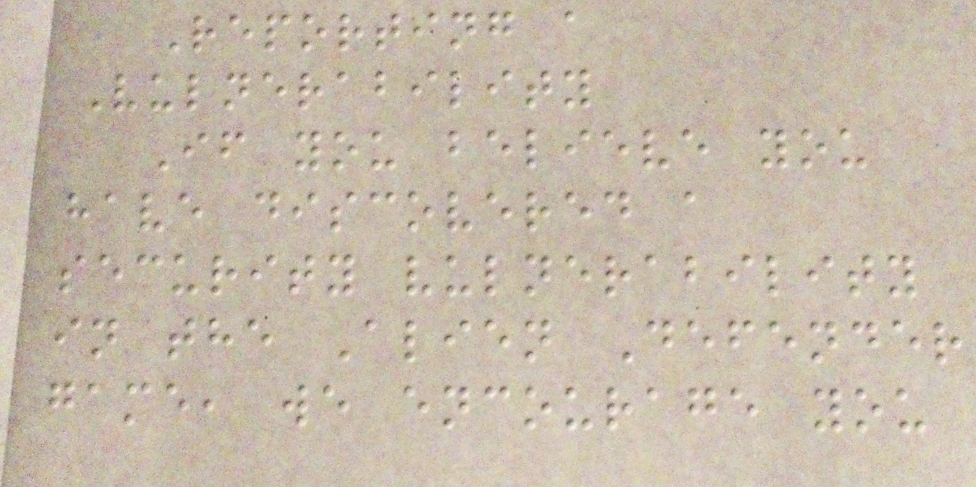Reporting a
Vulnerability
If you believe you
have discovered a
security vulnerability
in the Alien Defender
game, we encourage you
